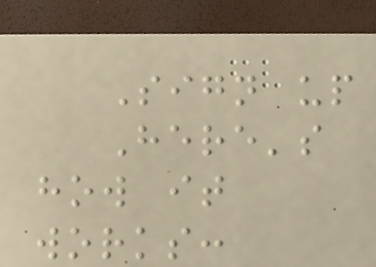Sign up
Here's
how it
works:
